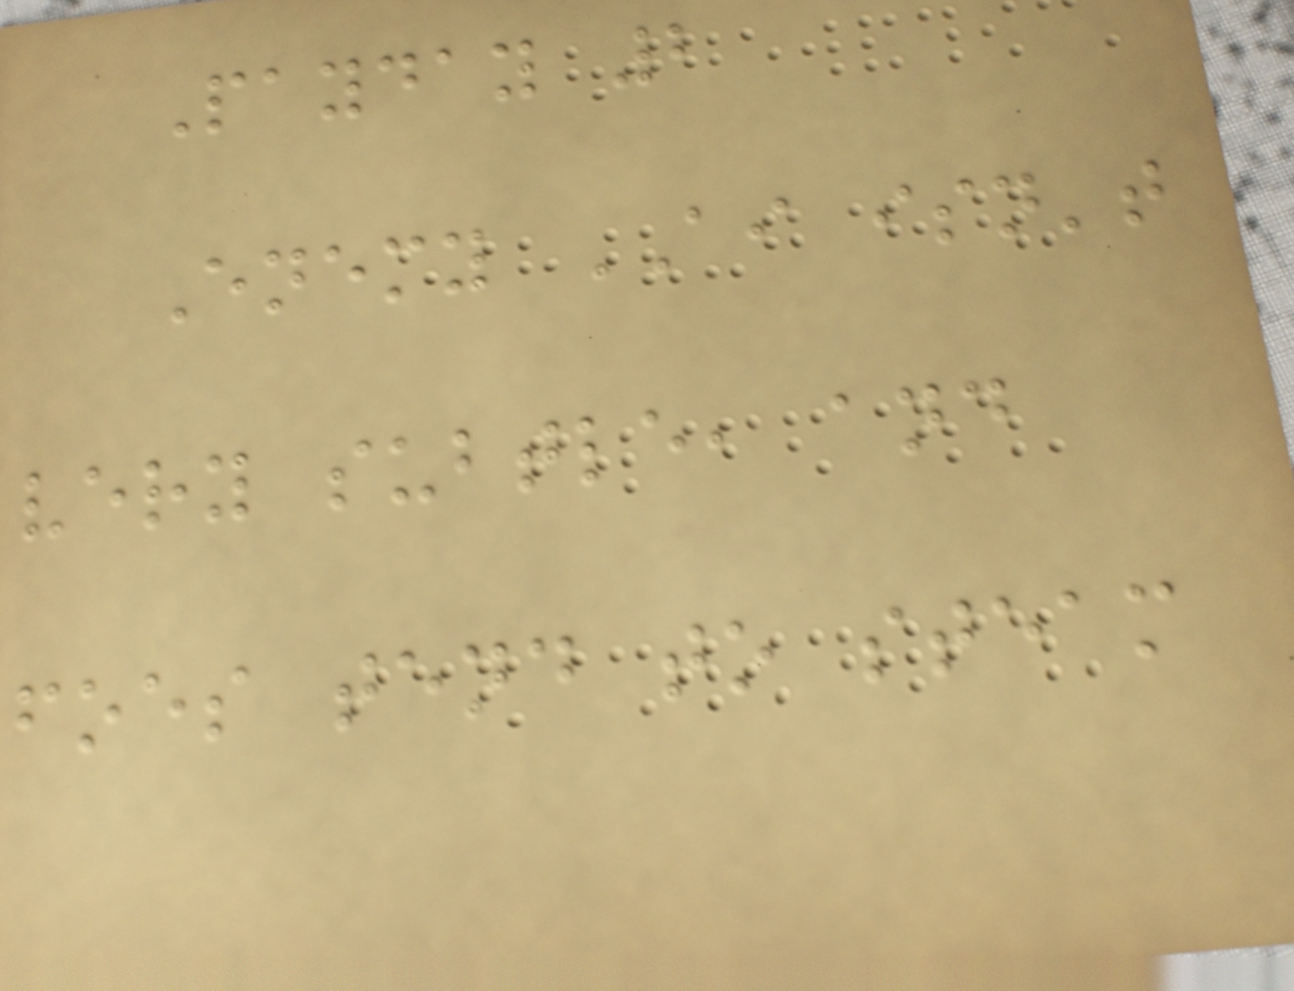Payday 2
Enemy AI isn't
very subtle, and
foes tend to steam
